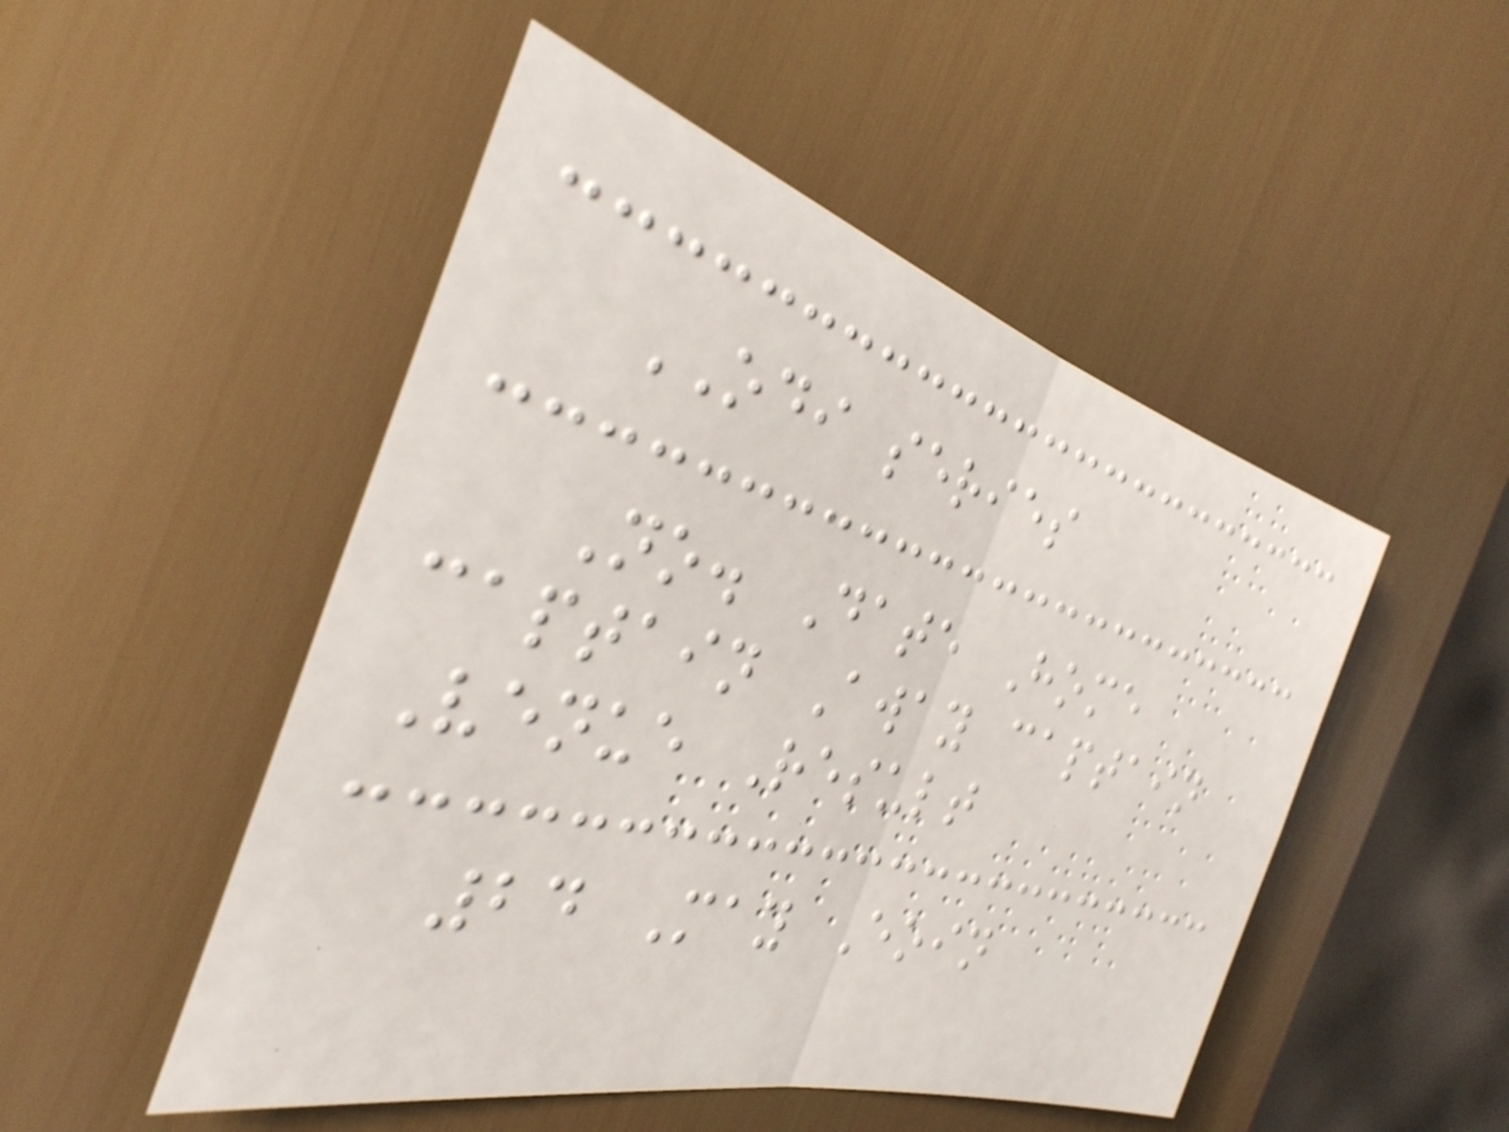ODI series
No. Date Home
captain Away captain
Venue Result
24 May Eoin
